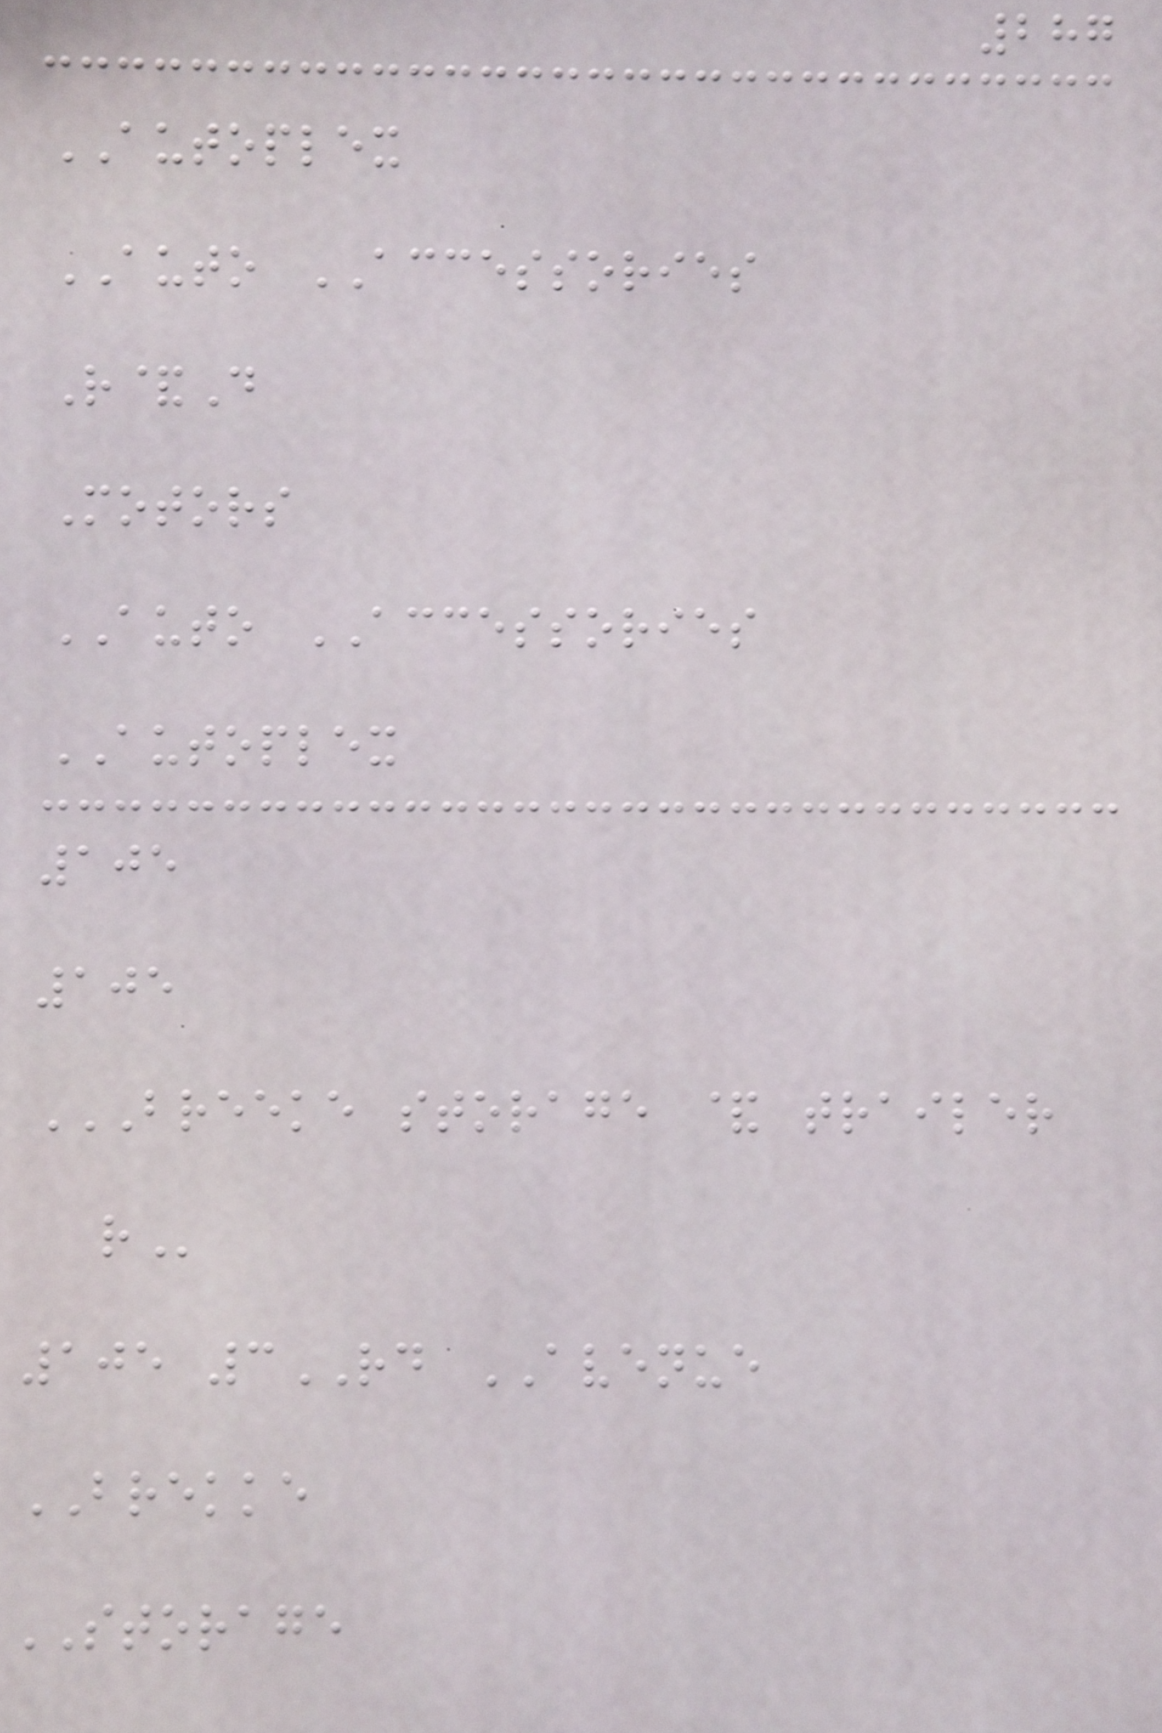287
AUTOPLEX
AUTO ACCESSORIES
R&D
Motors
AUTO ACCESSORIES
AUTOPLEX
105
105
BREEKE STORAGE & TRAILER
R
105 3RD AVENUE
BREKKE
STORAGE
